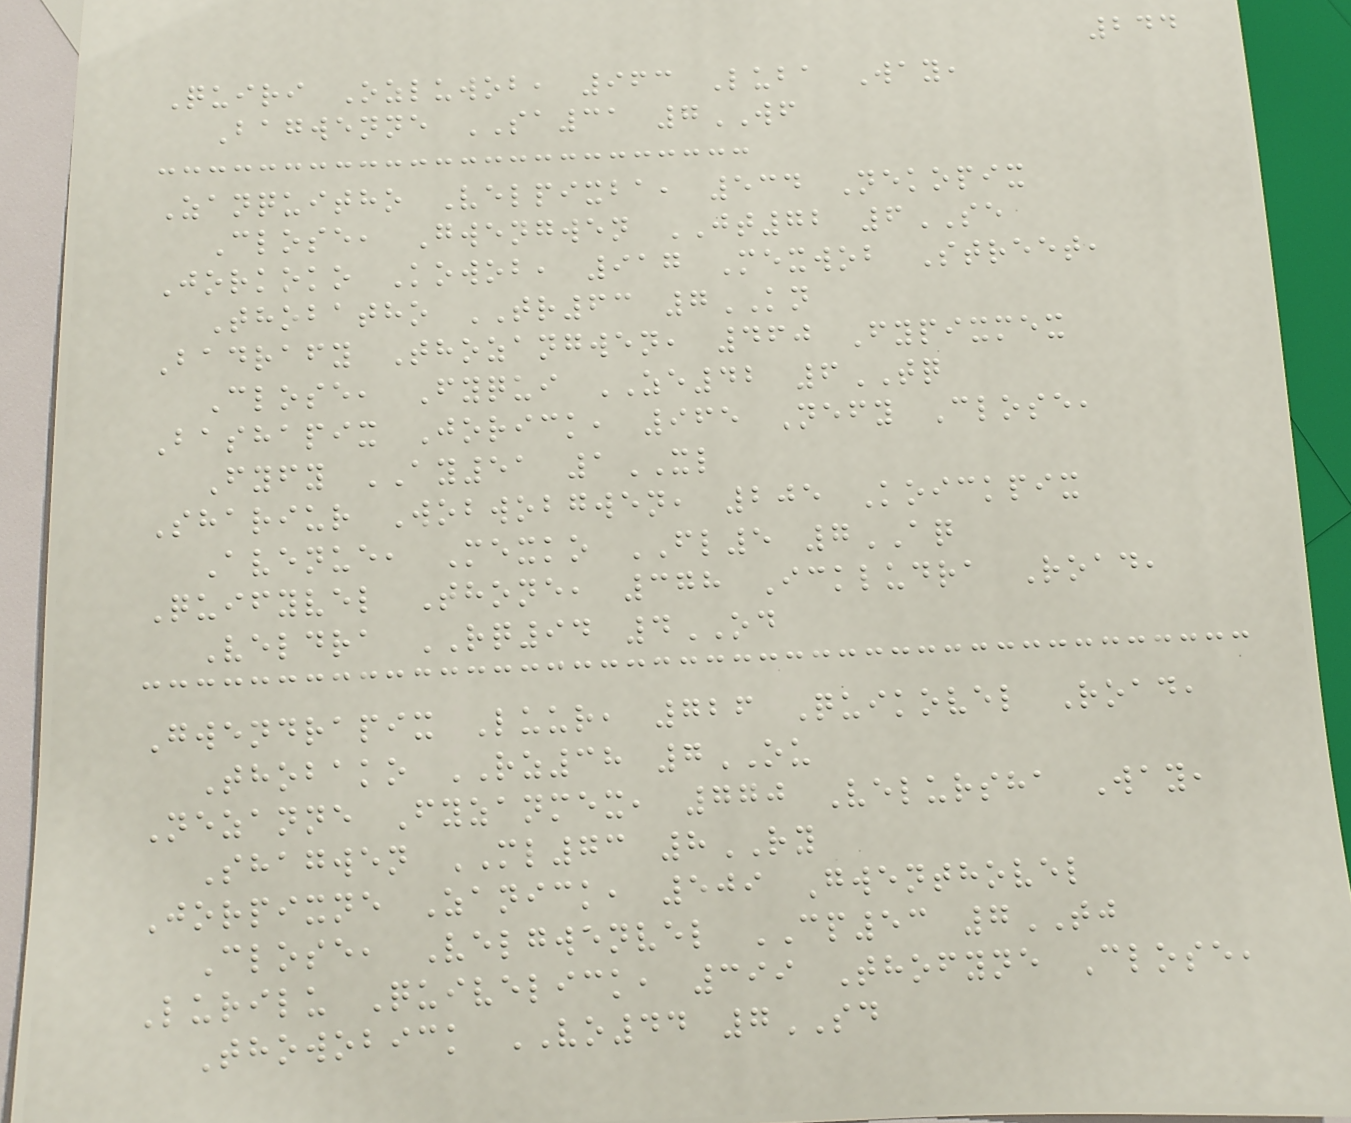244
Quiri Ozluwob, 963 Luba Way,
Bagwenne SA31 7WF
Zanquitho Velpixba, 534 Nekopix
Close, Gwengwen JT72 6SE
Jorkoko Kowob, 917 Mexwob Street,
Thobatho TR63 7KN
Badrafy Thozangwen, 460 Fypixmex
Close, Fyqui ZE42 6TQ
Bashapix Jorick, 965 Nefy Close,
Fyfy AY51 1XL
Shariur Wobwobgwen, 205 Koickpix
Avenue, Mexko FL5 7AQ
Quifyvel Thone, 378 Ickludra Road,
Veldra RQ94 4OD
Gwendrapix Luur, 726 Quikovel Road,
Thobako RZ38 7OU
Nezanne Fyzanmex, 770 Velursha Way,
Shagwen ML73 8RY
Jorpixne Zanick, 509 Gwenthovel
Close, Velgwenvel CP53 7TJ
Lurilu Quivelick, 399 Thofyne Close,
Thowobick VO44 7SD
